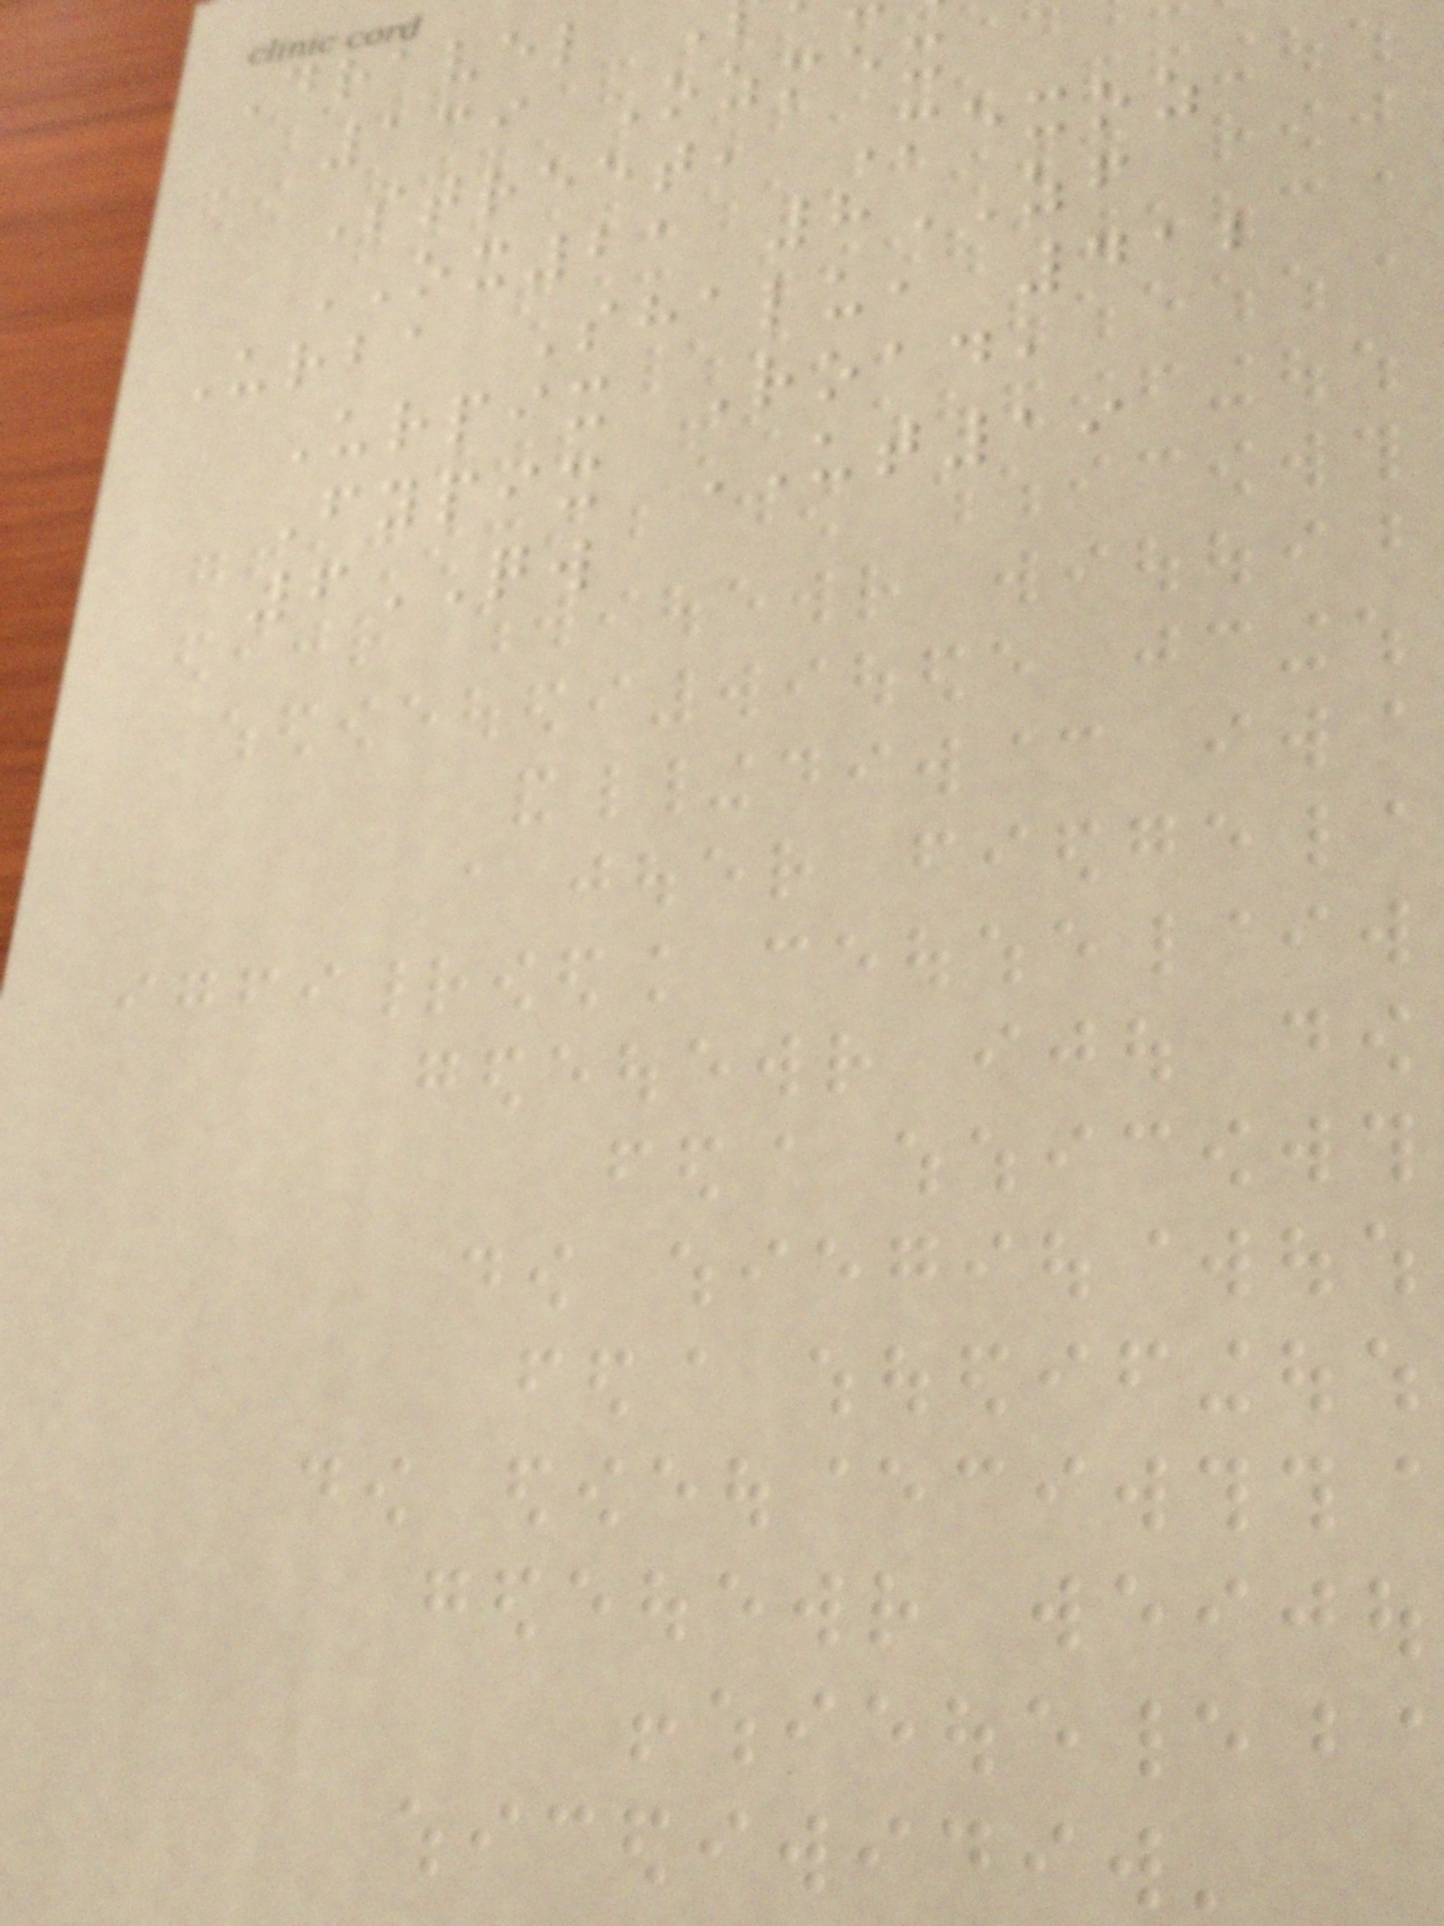Dravel
139 Ozmex
Street, Mexoz
OX21 8ZF
Urba Shalu, 412
Urpix Road,
Fypix UT19
6QW
